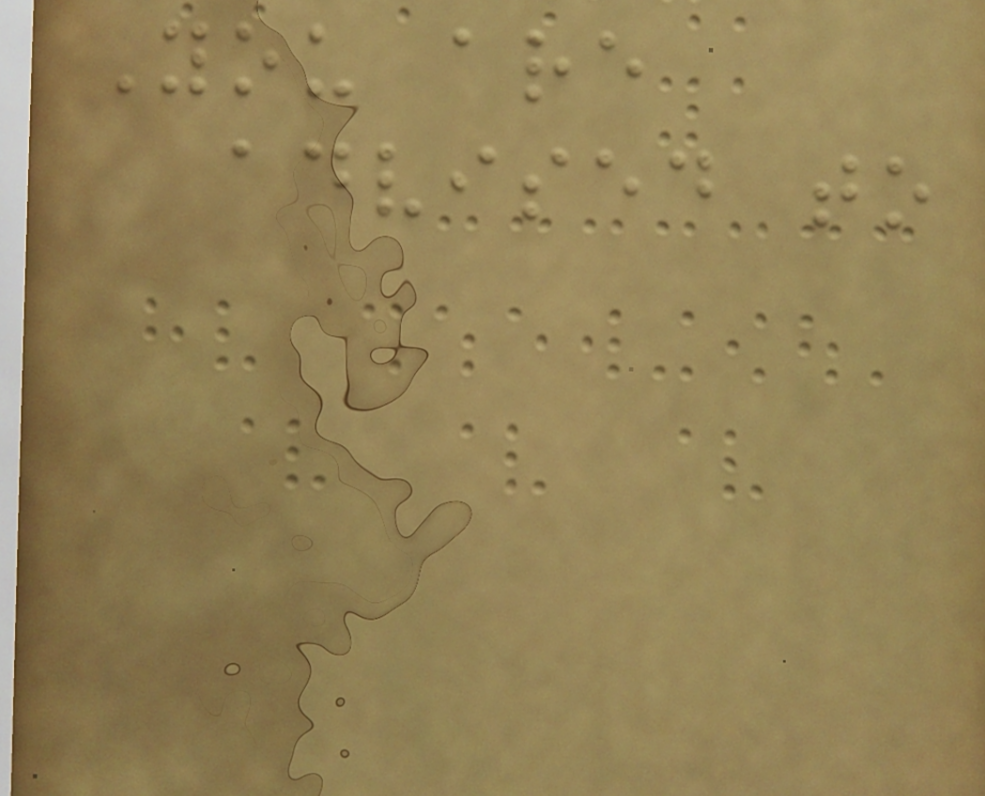You are
advised to
